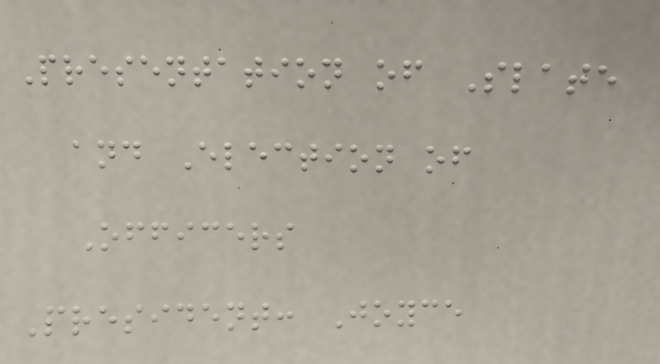Presentation of Slate
and Election of
Officers
President: Joyce
